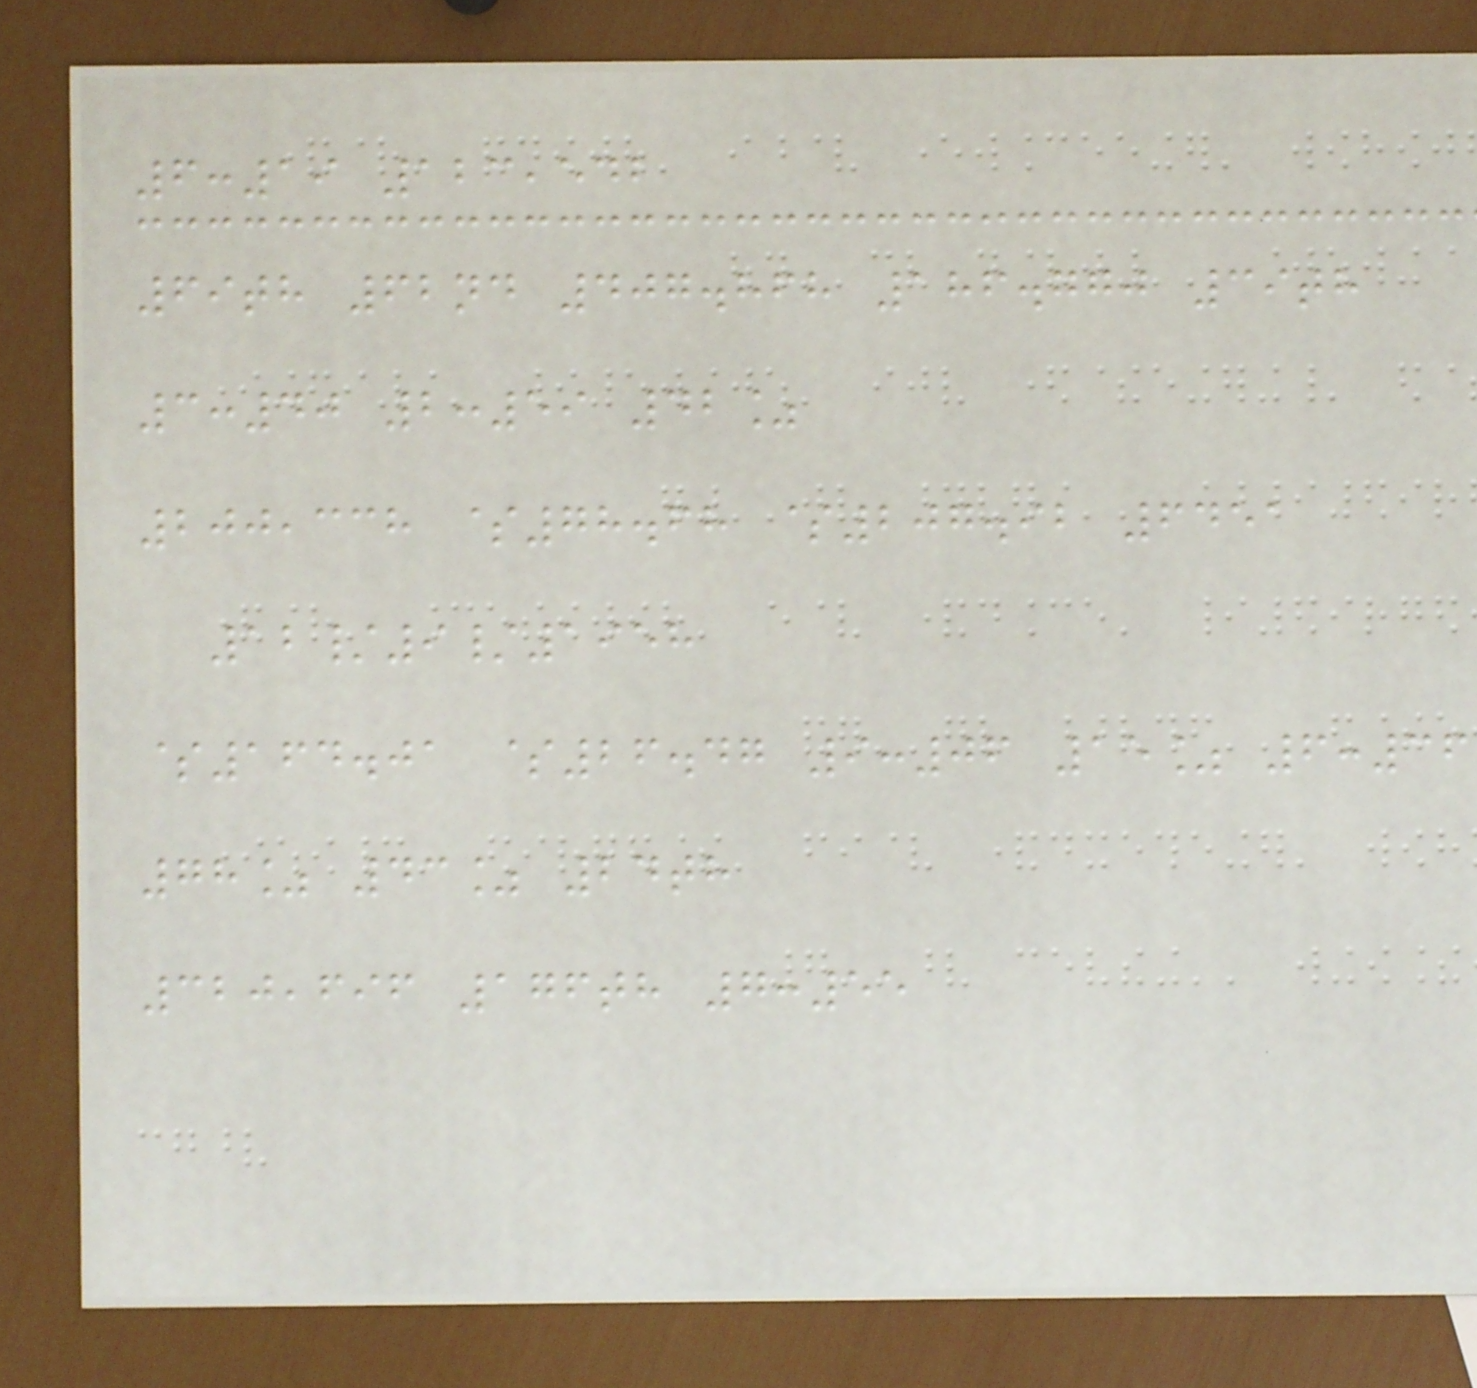6:19 123,542
69th 62nd 407.868 186.770 39th
3:40 2:59 42%
200,338 $78.68 $207.92 6451
12/9/1958
$164.01 $26.47 9:06 15% 6:36
78% 43% 24th
320,696 176th 7:55
